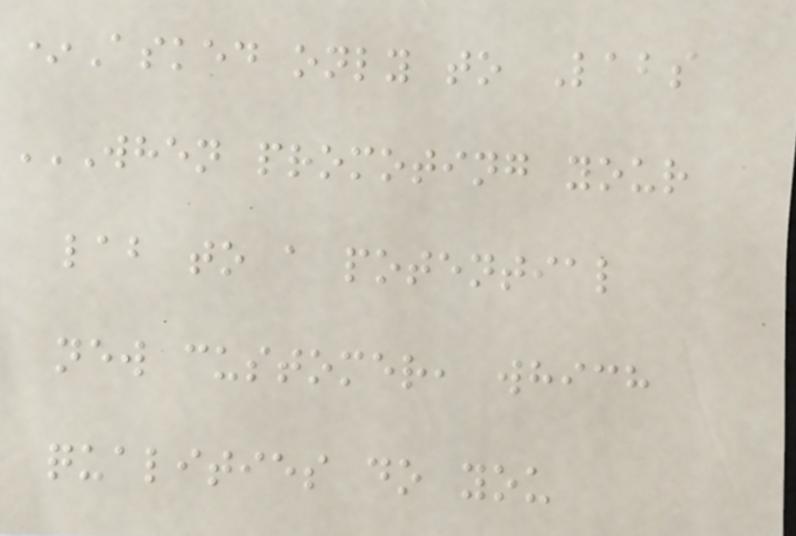*Asked only to Labs
WHEN PROMOTING YOUR
LAB TO A POTENTIAL
NEW CUSTOMER, WHICH
QUALITIES DO YOU
